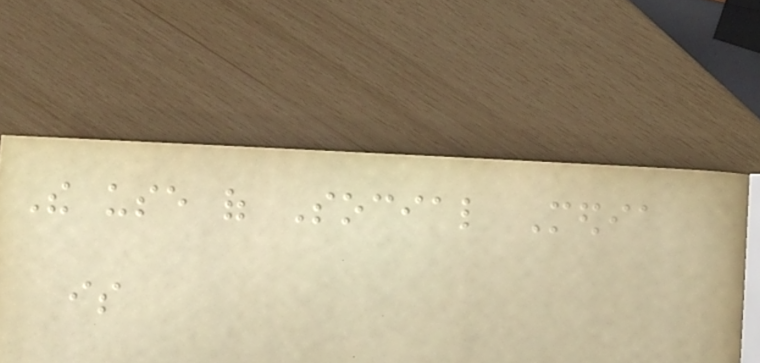The use of Social Media
is
